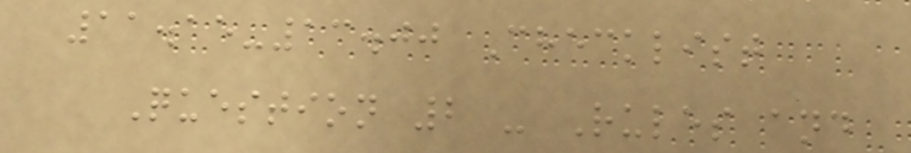11.15-13.00 Checklist
Question 2 - Rules and
